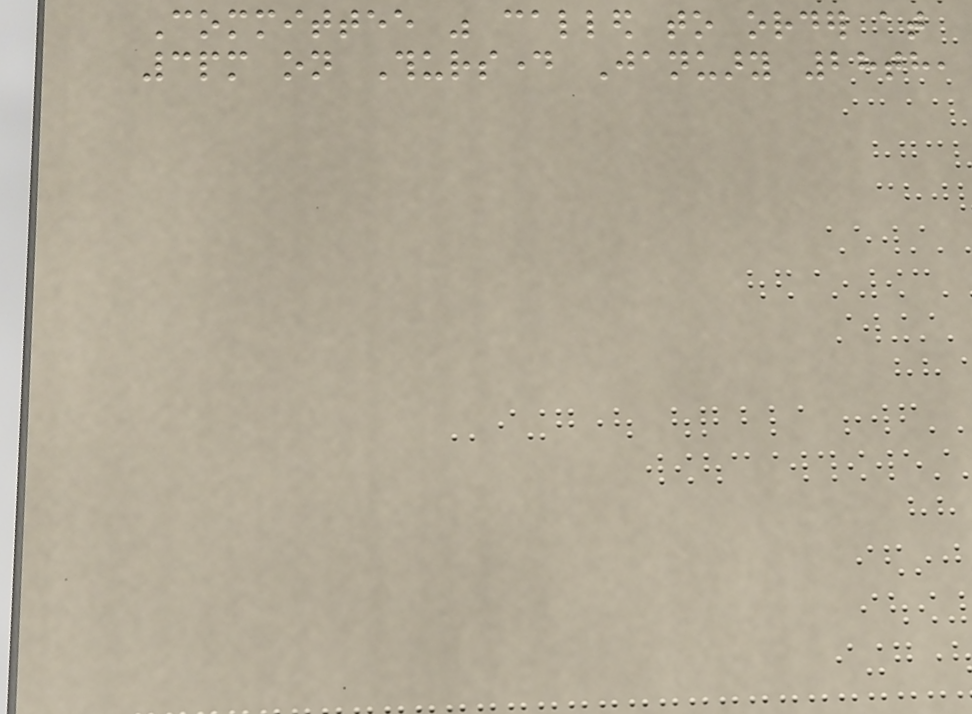Committee was called to order at
3pm on Thursday January 28th,
